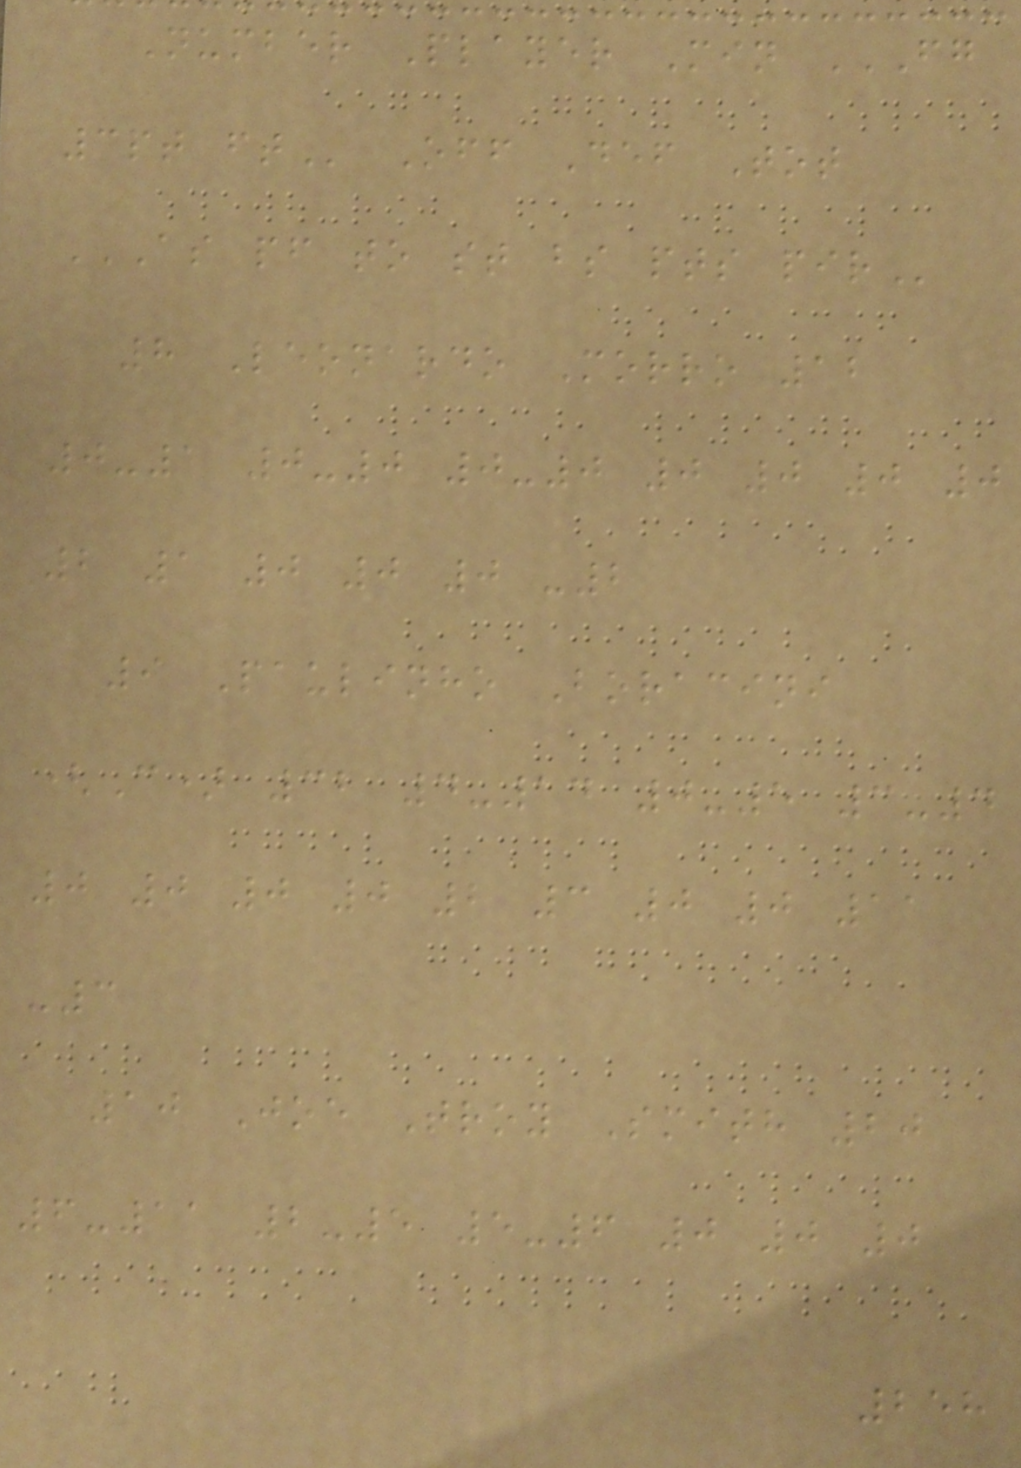Number Player Min FG
3PT FT Off Def Tot
AS PF TO ST BS PTS PIR
8 Leonardo Morro 12
0-1 0-0 0-0 0 0 0 0
2 1 0 0 0 -2
9 Paulinho Boracini
(C) 32 4-14 0-5 3-4
0 0 0 0 2 3 0 0 11
-3
10 Joe Troy Smith 20
6-11 2-5 5-6 0 0 0
258
